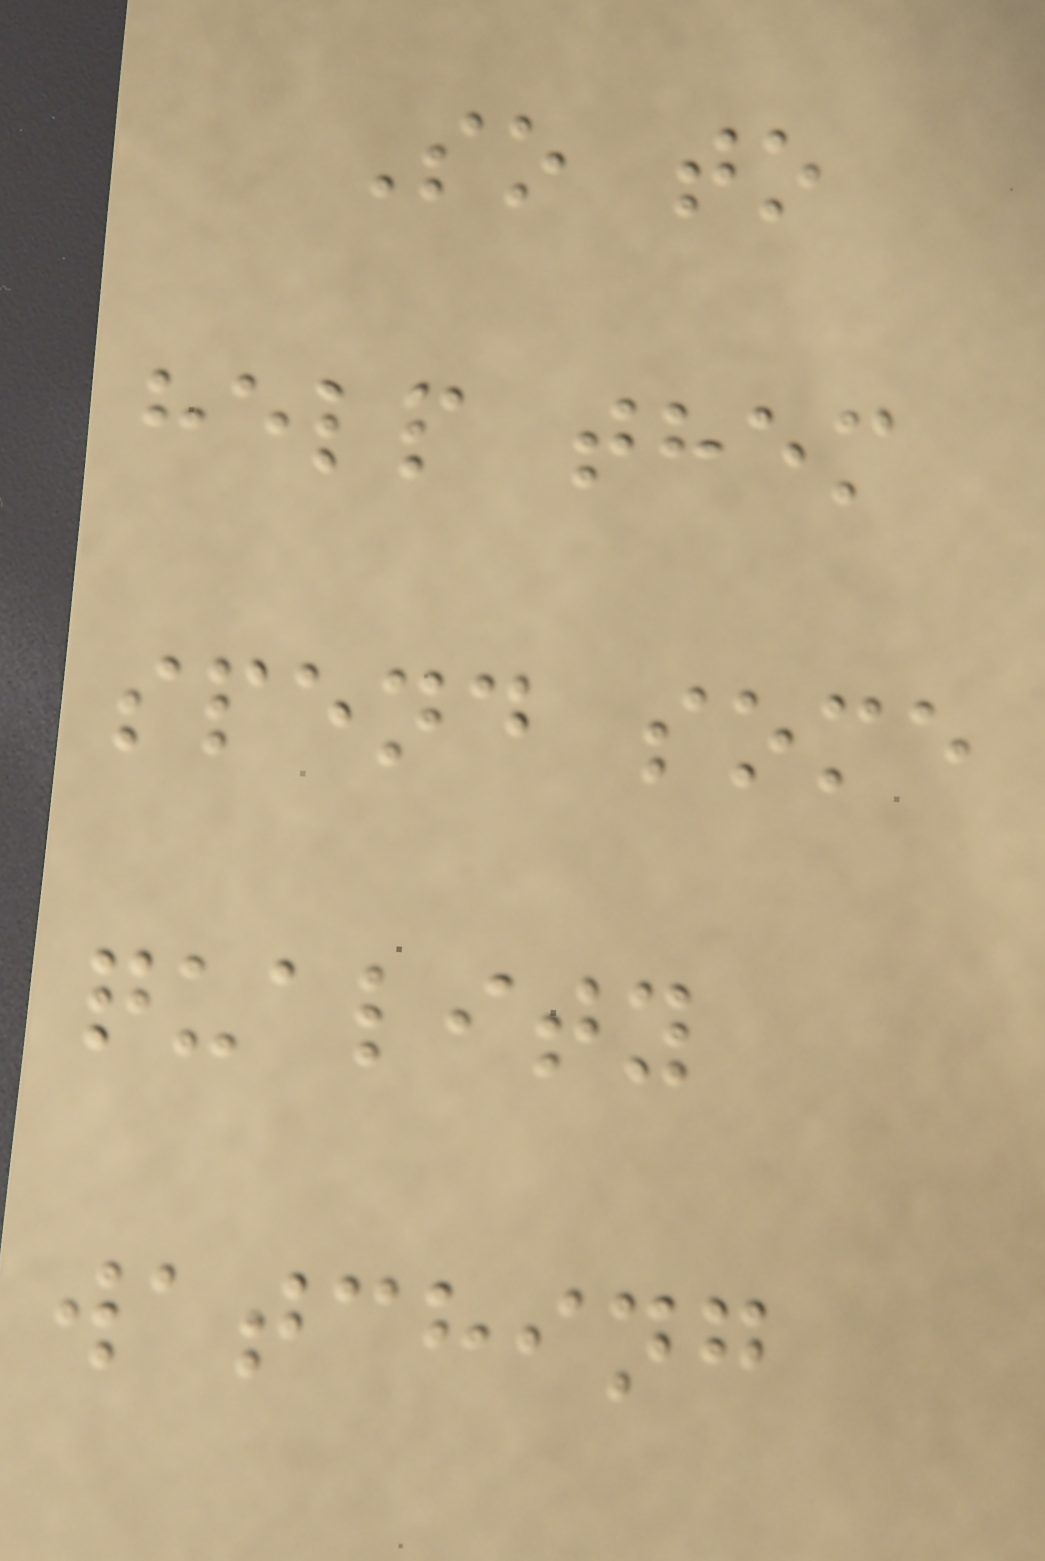So to
help them
spend some
quality
watching
